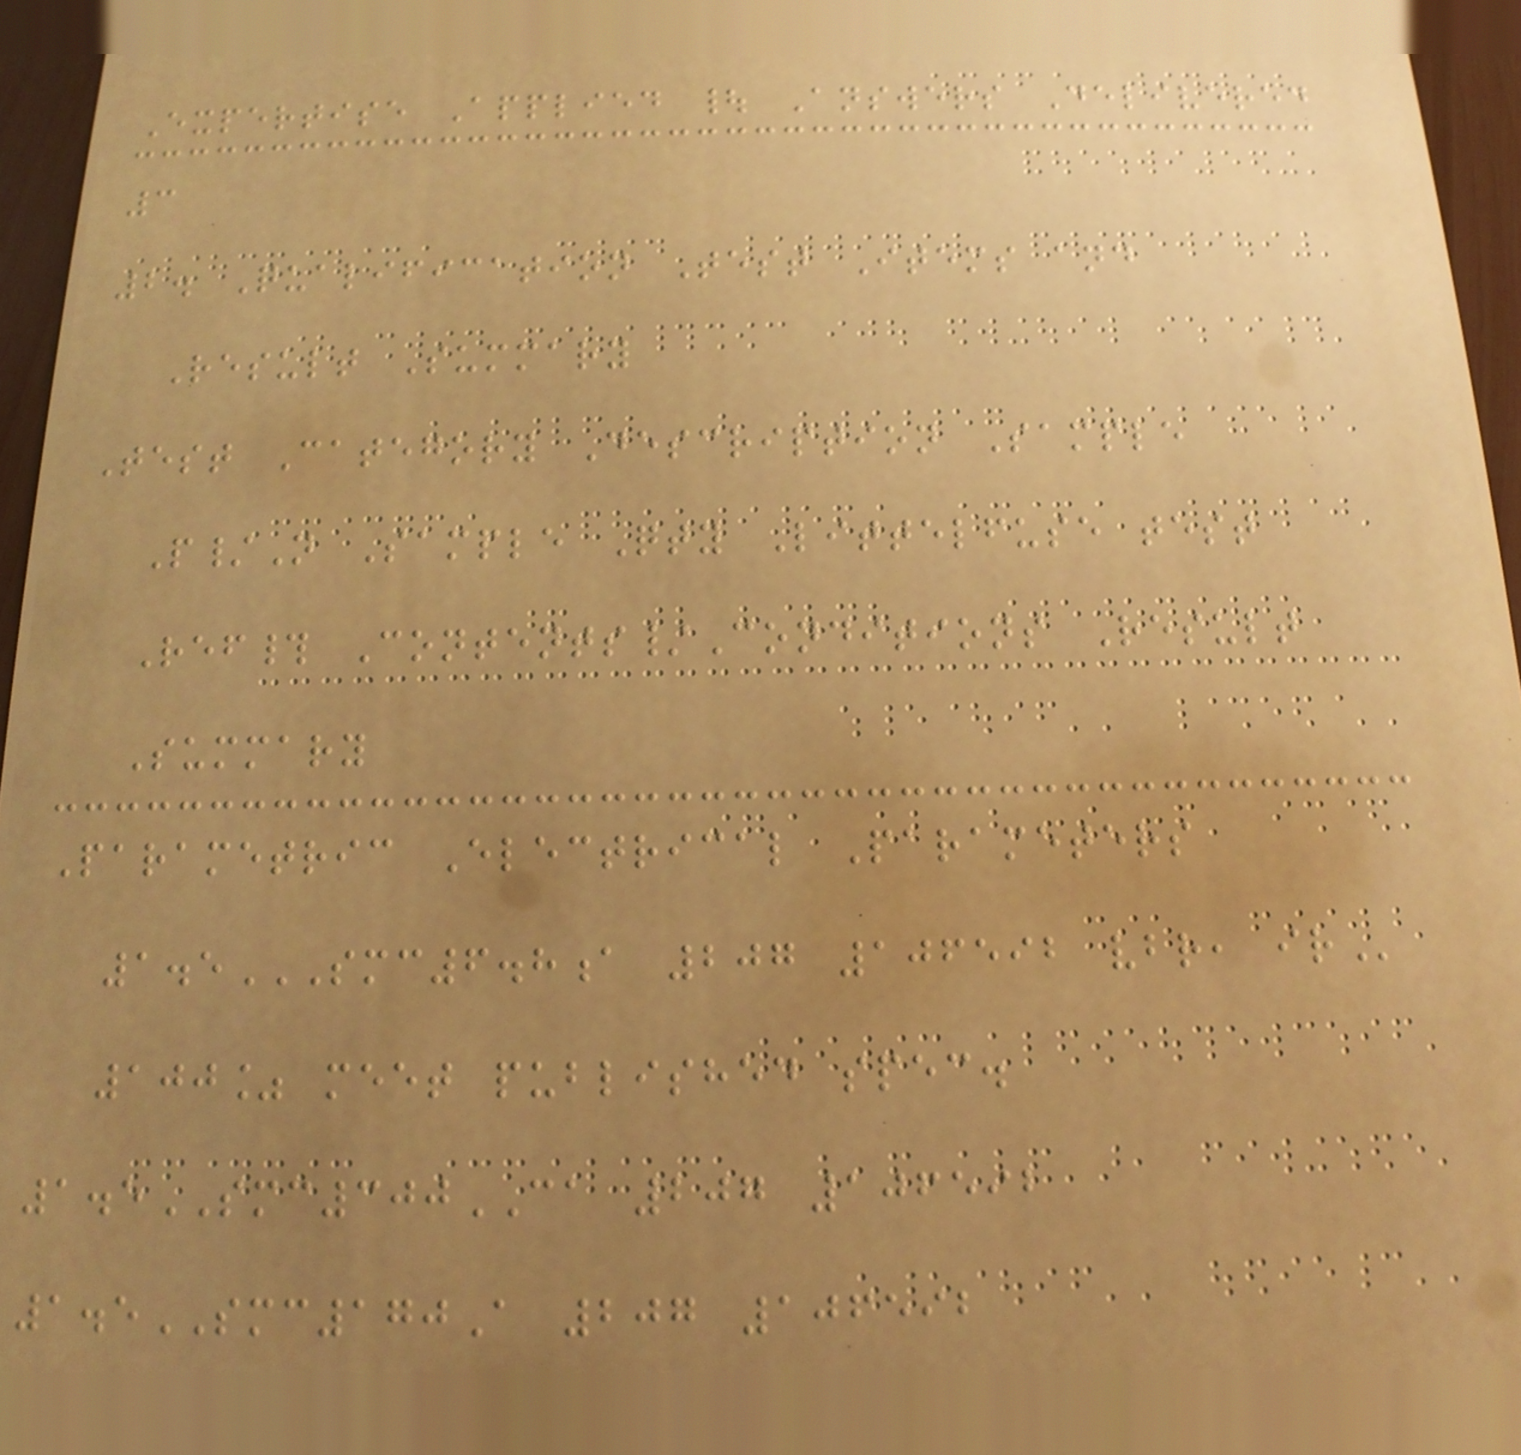Expertise Applied | Answers Delivered
3
2. Qualification Test Items and
Result Summary
Test Category Description Sample
P/N Sample Qty Littelfuse test
Ref# Contents/Conditions Result
Summary
Parametric Electrical Parameters
1.5SMC6.8A 207 106592 VBR, IR
100% meet published spec.
1.5SMC300CA 207 106592
1.5SMC170A 207 106592
